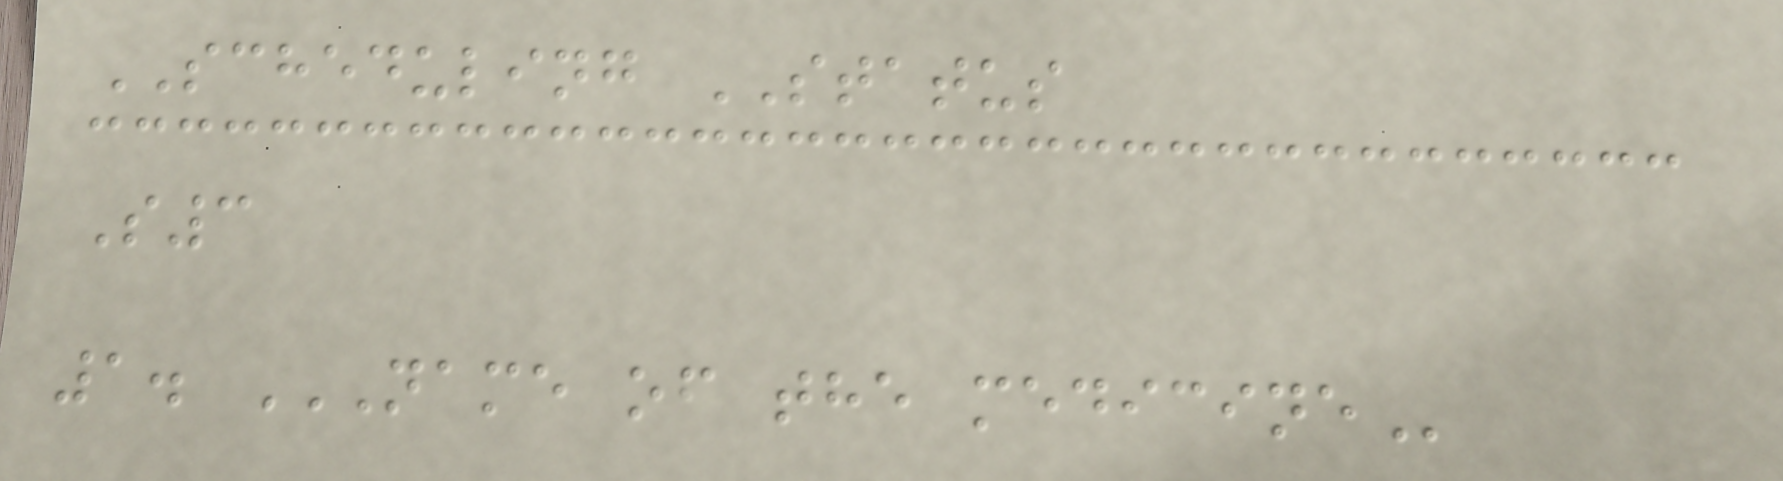SCHEDULING STATUS
S3
1. NAME OF THE MEDICINE
